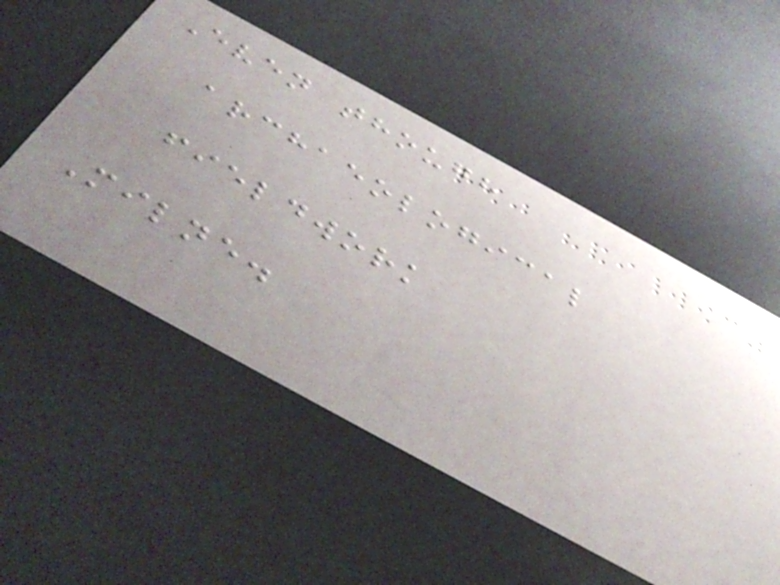Even though
archaeological
fieldwork
Milne.
